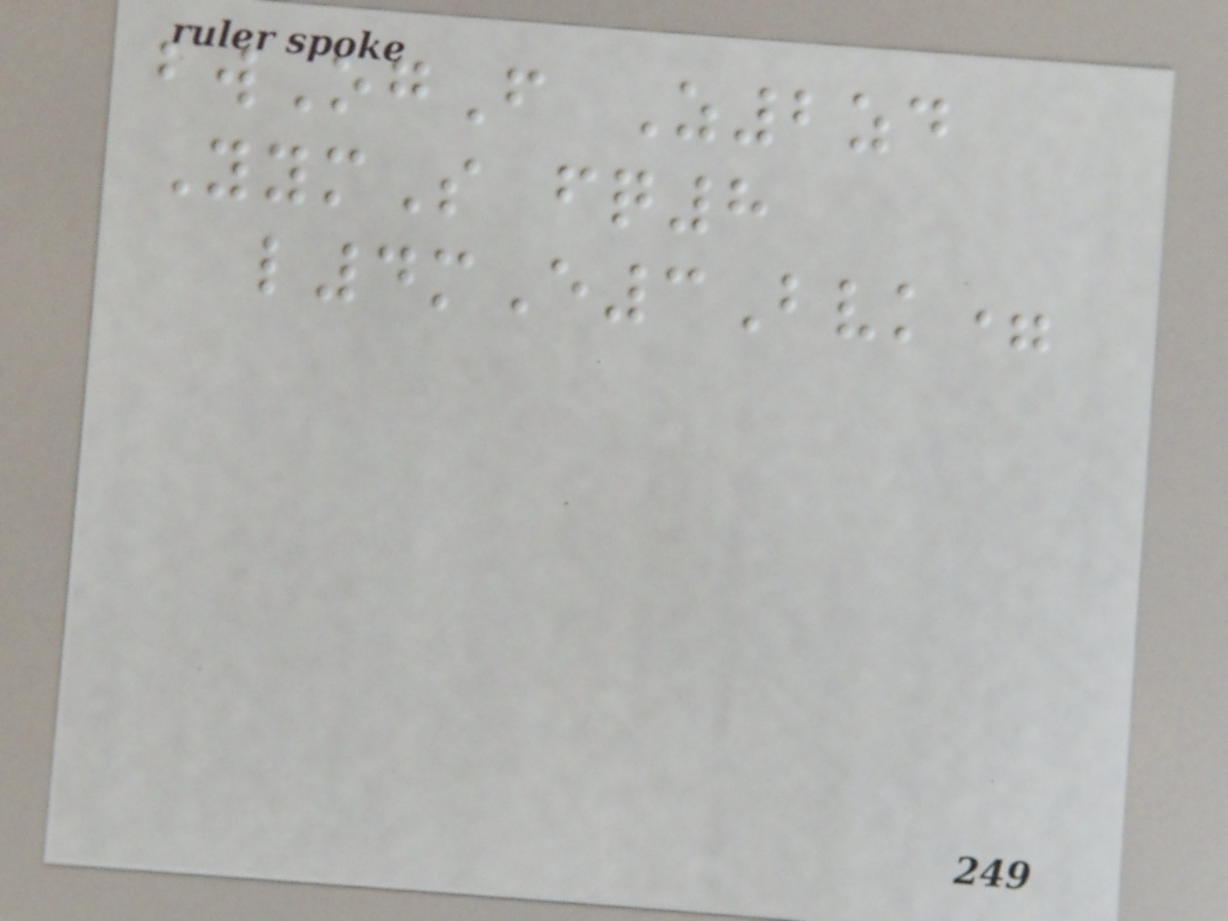bwOgF Z2zd
YymS fq8
l4mE3Bvk=
